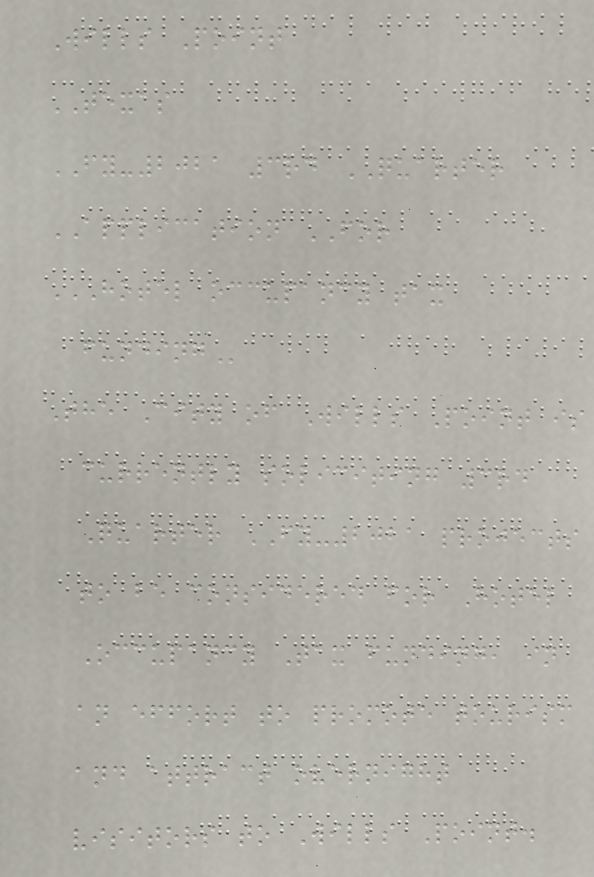Wills Point
TEXAS
FY-2021 3rd QUARTER
APPLICATION FOR
HOTEL OCCUPANCY TAX
FUNDING
The City of Wills Point is
currently soliciting 3rd
Quarter FY-2021 projects
to be considered for Hotel
Occupancy Tax funding, in
an effort to promote tourism
and attract overnight
visitors to Wills Point.
